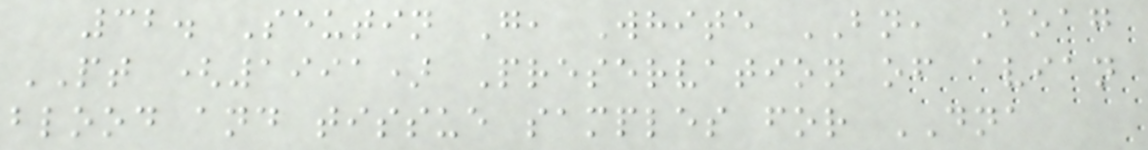32. Seutin G, White BN, Boag
PT (1991) Preservation of avian
blood and tissue samples for DNA
